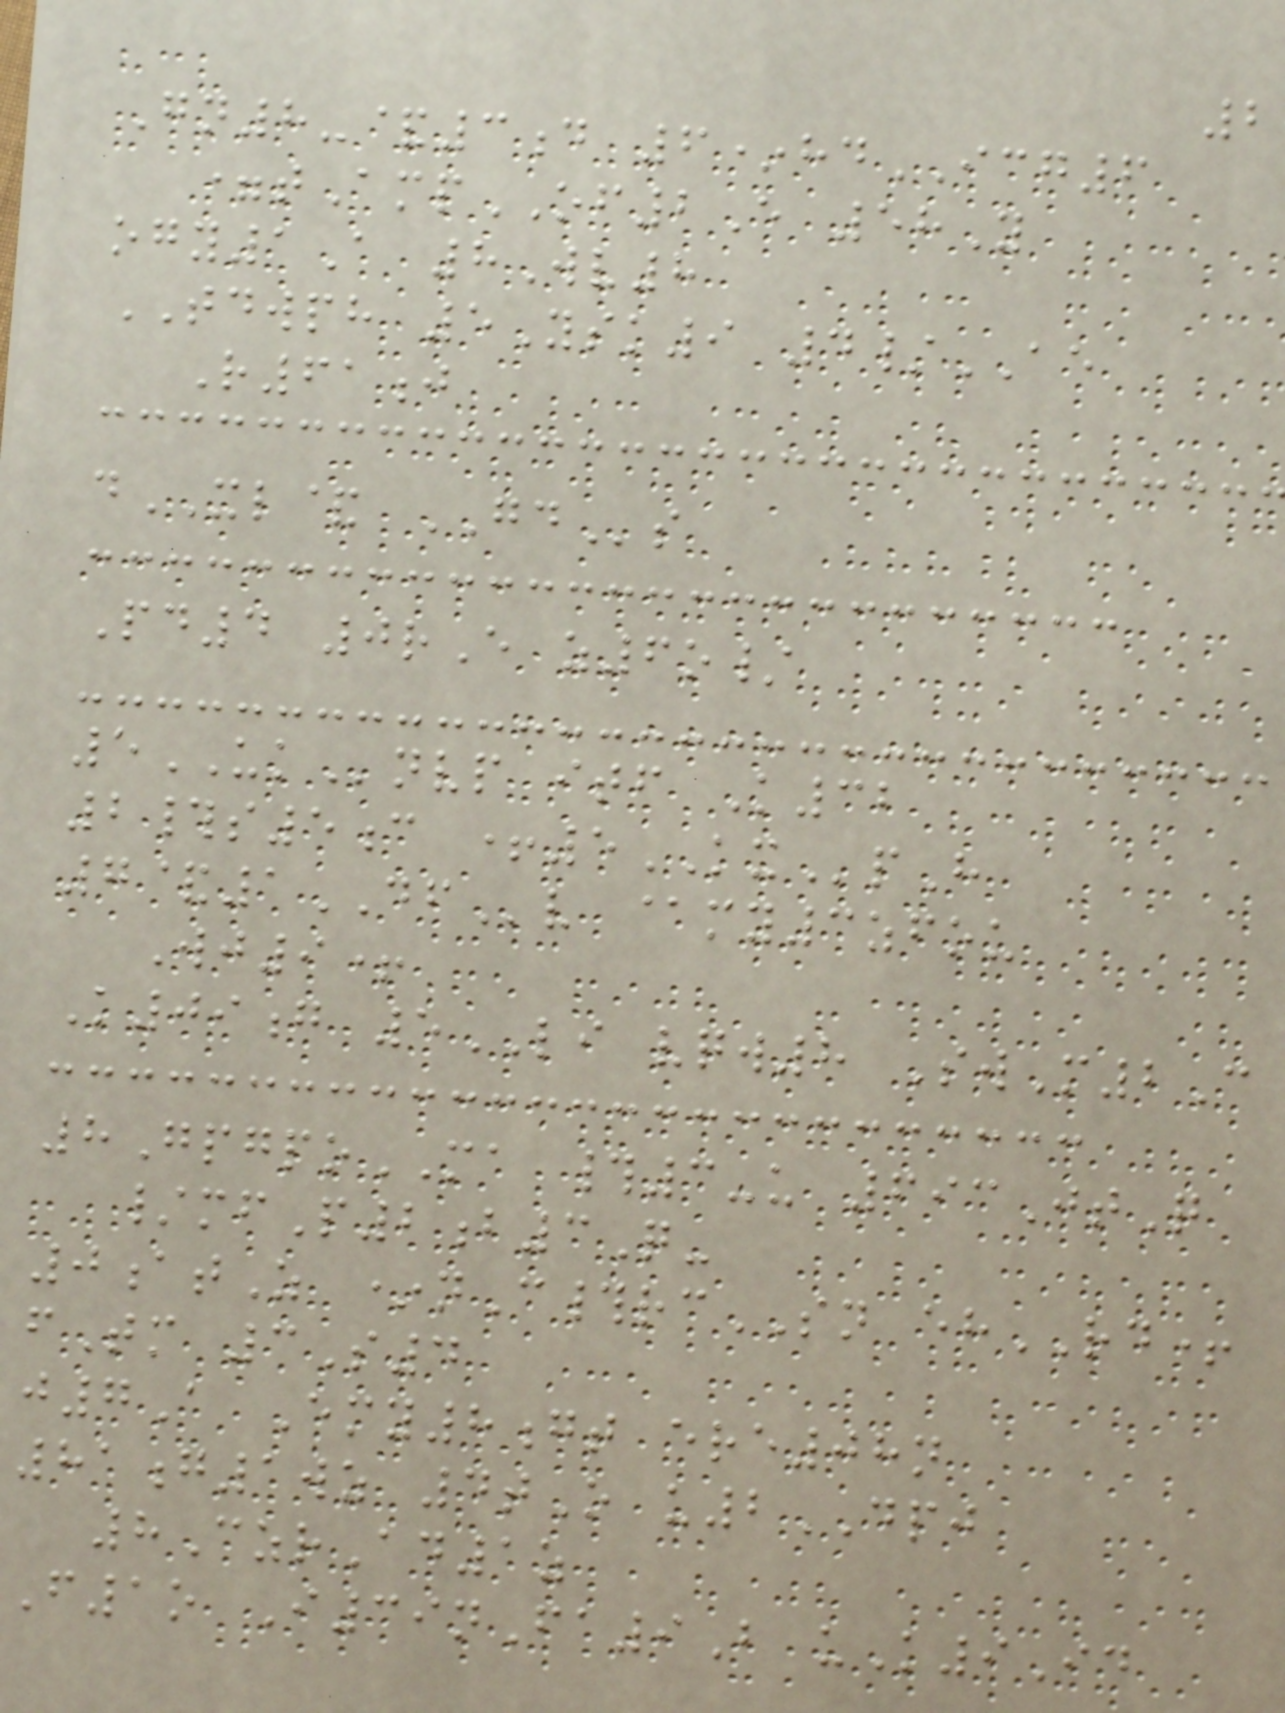Gn8-&3d 6*hdICG6
=tAmpOF2E 58Y
ogy1A 8Wv8
TDWPH 5Ysk9 4/AE
R61j
dXL& GDs
Pd4 0rE z6o/
5UKnvp itf K32
2#s5c +5KXpH
7&1DFv @my3zfou
Wj9+
K09g 5LI vqw8 SwM2C
8GpgpoMA #3-u 693JtQ
/mfP2b3Q-
0atZ *nC#rcSN ehRD+
fTm 3S4
j7A Emy8gt ere08n
81g1wz 4tO u2DPJ
8CzrAd1z
F1o I39nFa9B uK9Id
